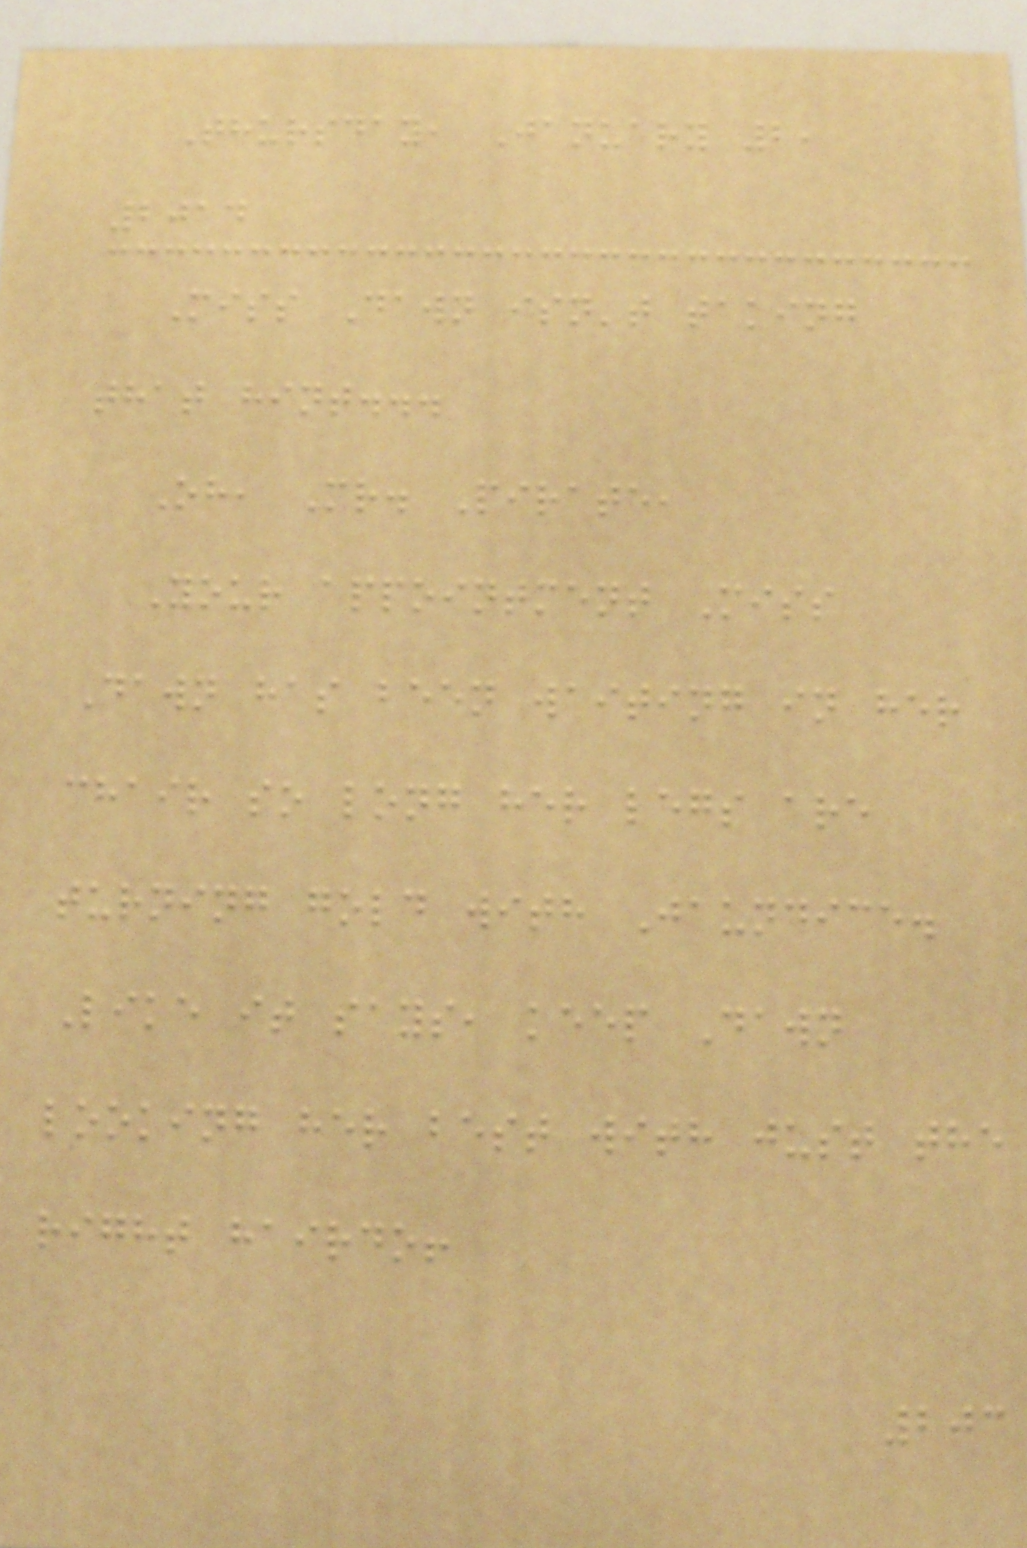Thursday, January 2,
2014
Miss Dawn isn't taking
that hint...
Oh, Mr. Pirate,
Your appointment Miss
Dawn has been waiting in her
chair so long her legs are
turning gold with Jaundice.
Like it says, keep Dawn
looking her best with just the
right hairdo!
203
